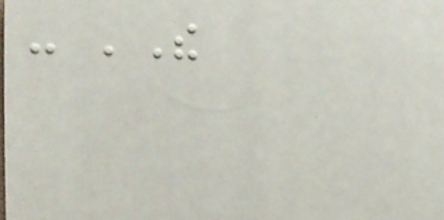- 'The
